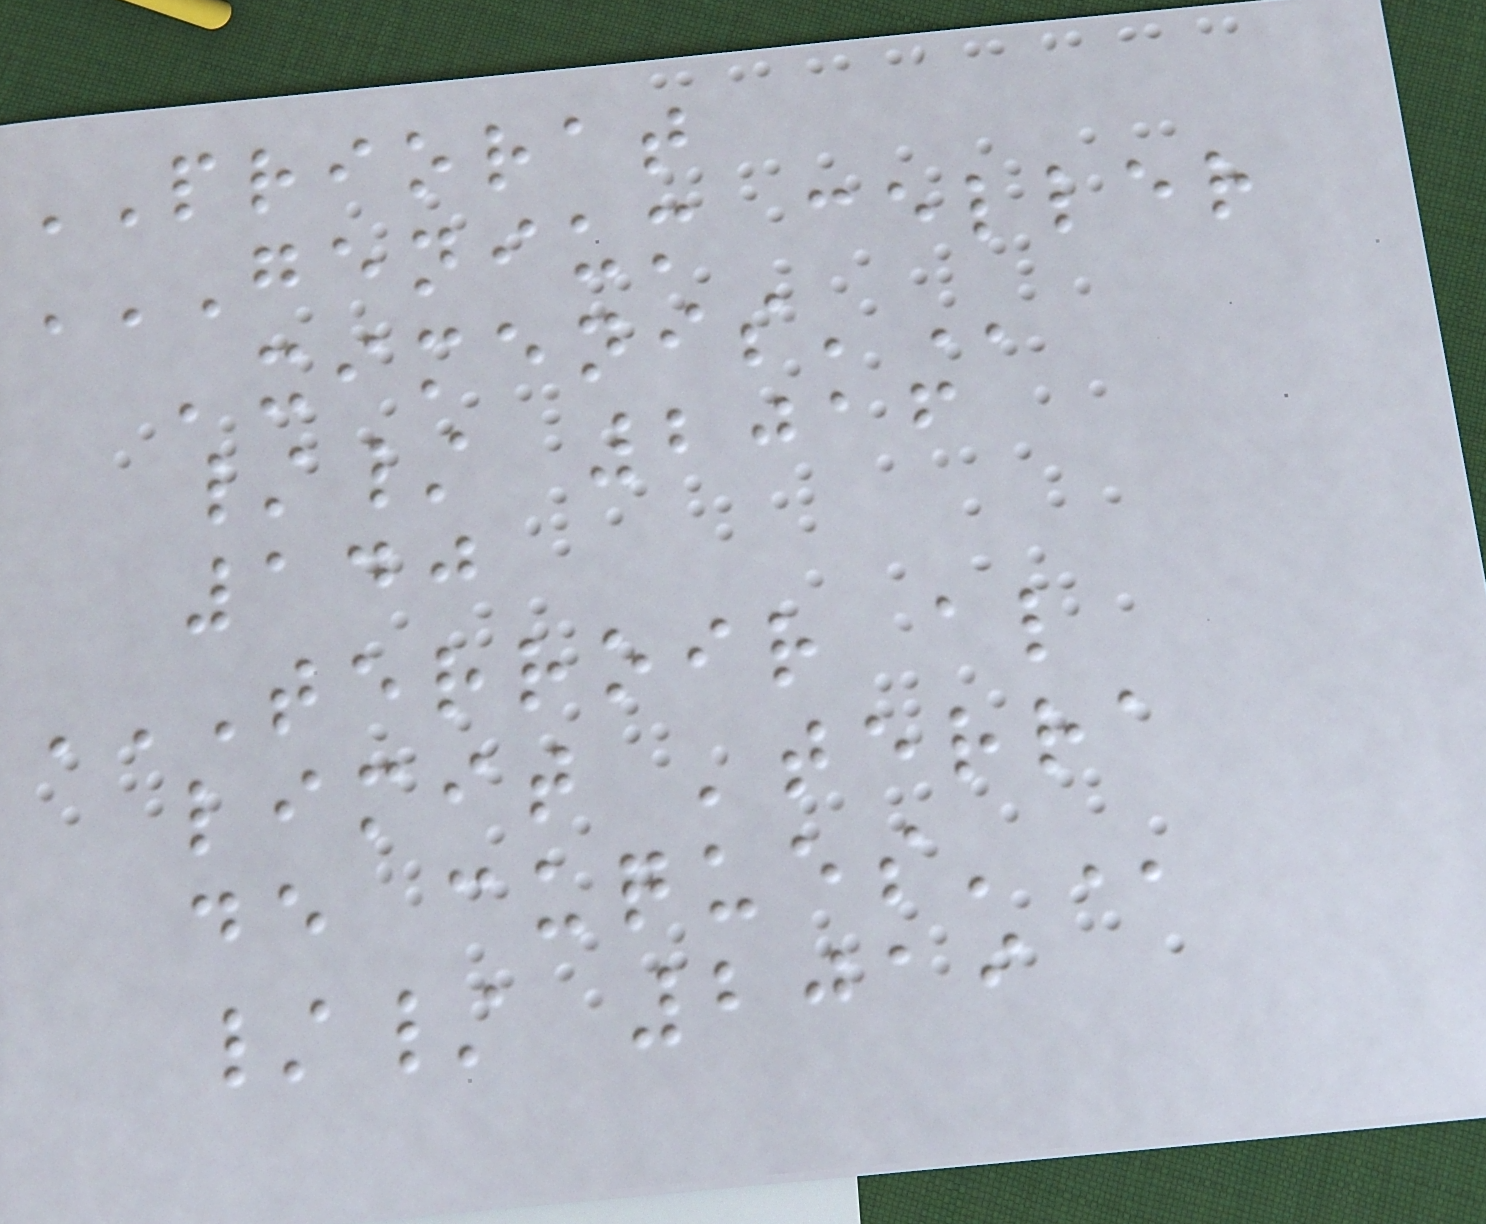PRIORAT
GENIUM CELLER
'XIMENIS'
// 2016
140
TERROIR AL
LIMIT 'TERRA
DE CUQUES'
// 2019
